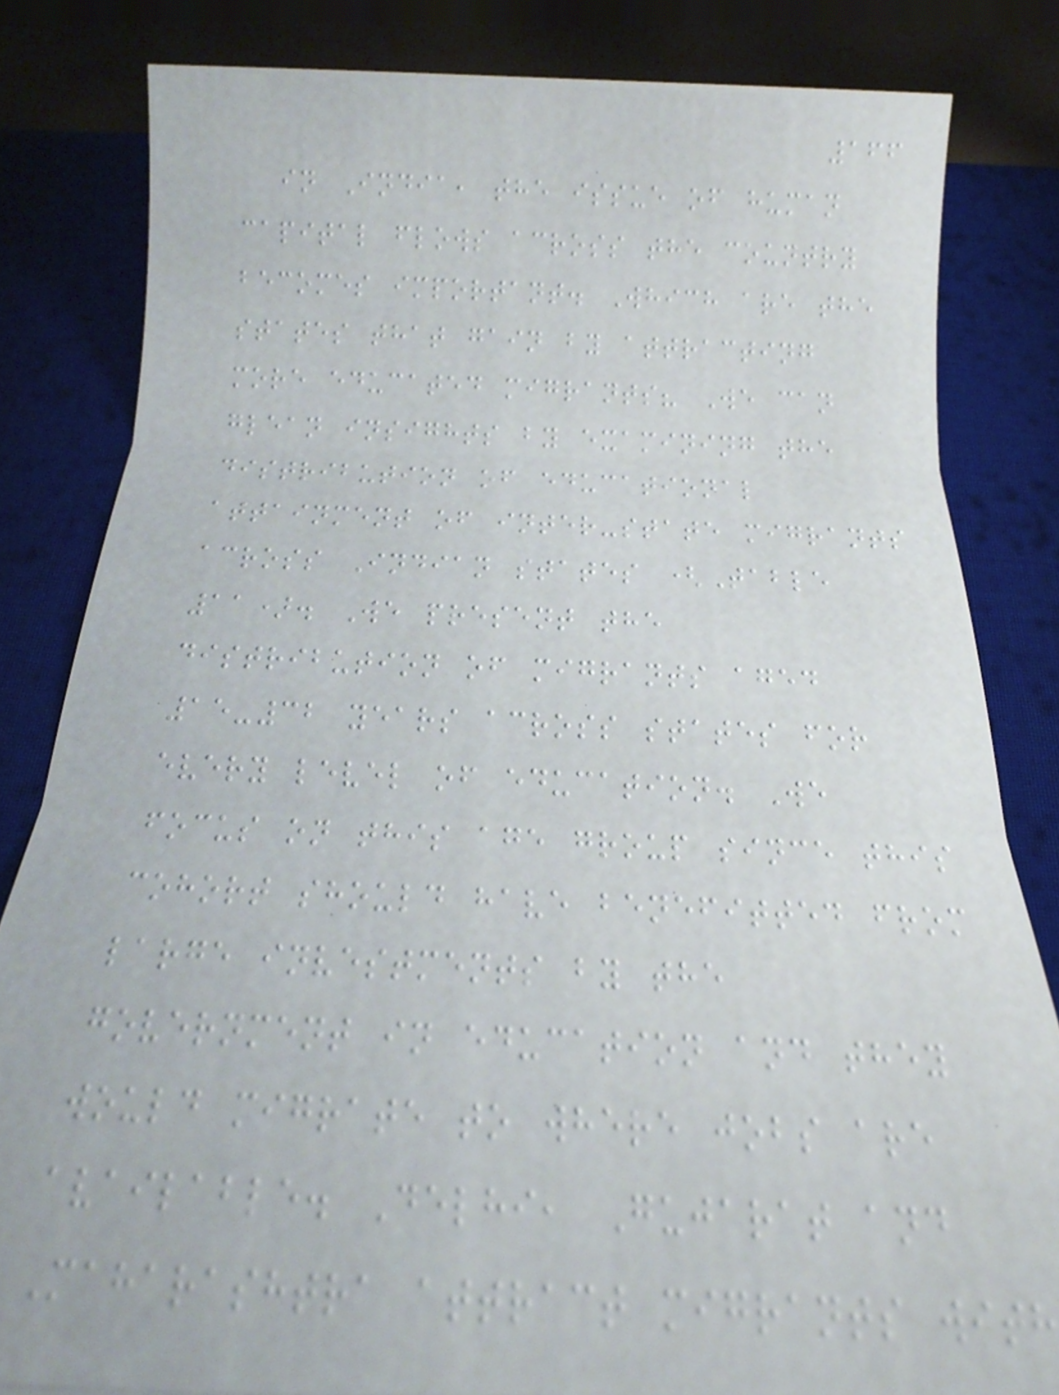166
in India, the issue of human
capital flows across the country
becomes important. Which are the
states that gain by attracting
more educated migrants? We can
glean insights by examining the
distribution of educational
attainment of inter-state migrants
across Indian states (Table
11). We present the
distribution of migrants aged
15-32 years across states for
every level of education. We
focus on this age group since this
cohort should have benefitted from
large investments by the
government in education and they
would migrate to where jobs are
available. Delhi, Gujarat and
Maharashtra attract migrants with
